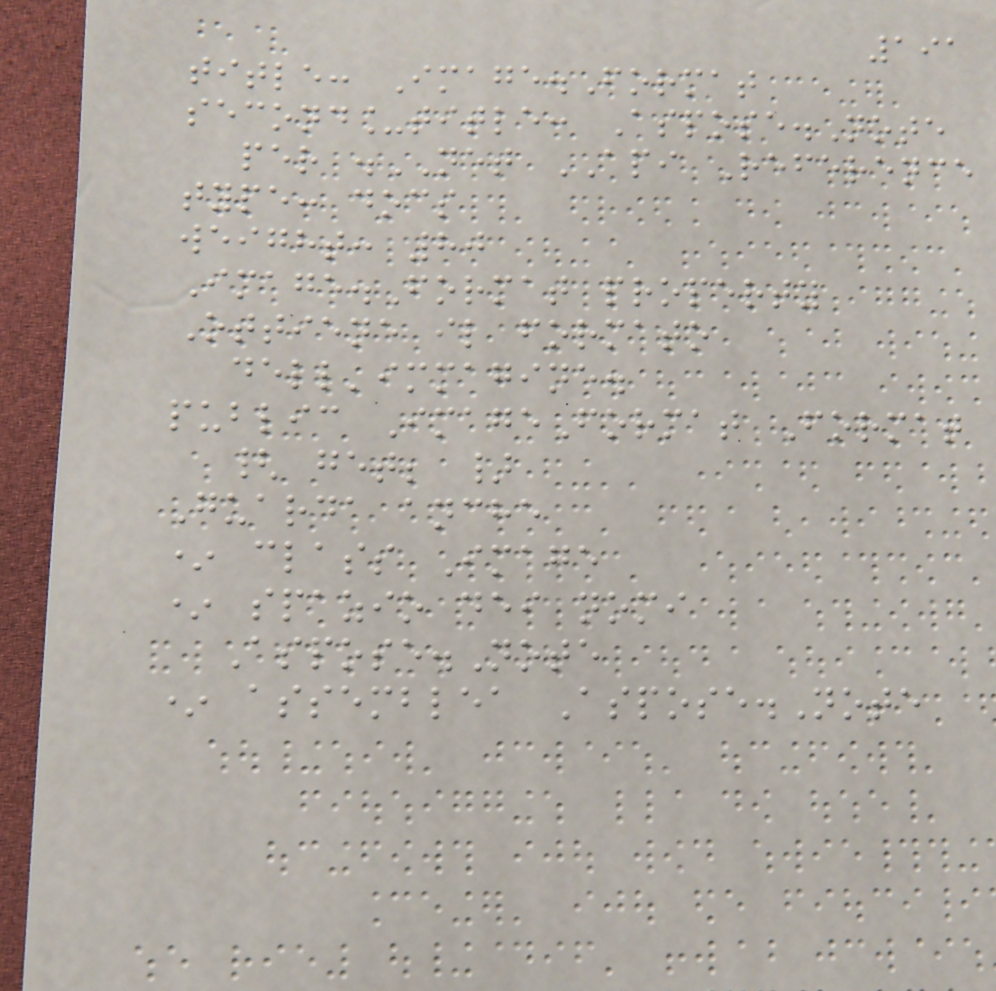191
title: Image.Format
second_title: Aspose.Note
per .NET API Reference
type: docs
weight: 80
Image.Format property
Ottiene il formato
dell'immagine.
public ImageFormat Format
{ get; }
Guarda anche
* class Image
* spazio dei nomi
Aspose.Note
* assemblea Aspose.Note
